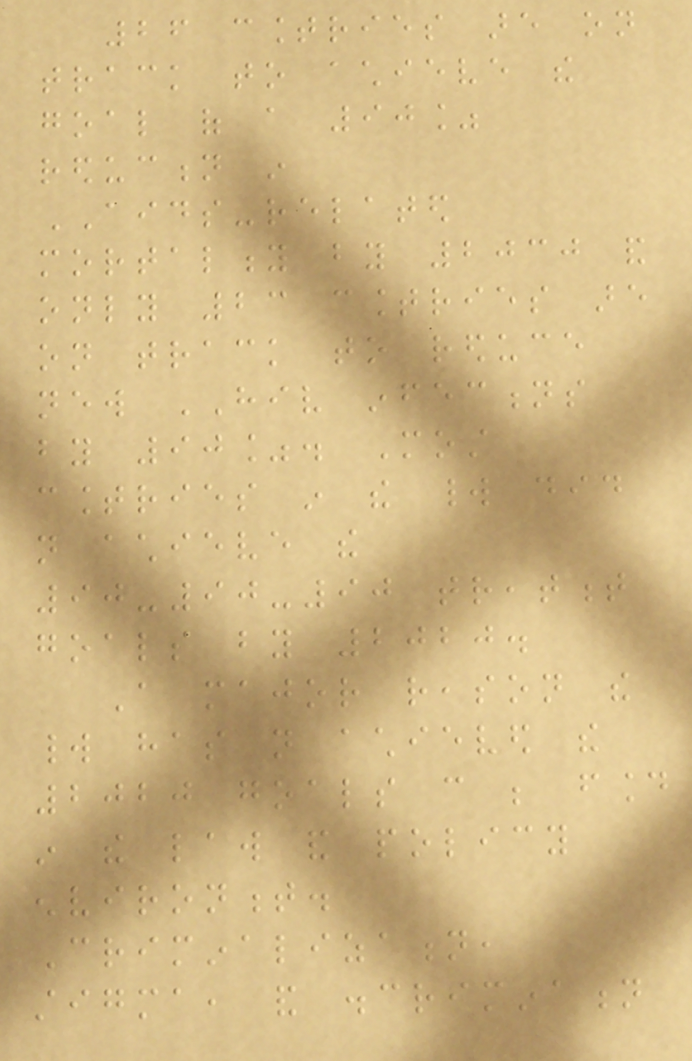26 countries are on
track to achieve the
goal of a 90%
reduction in
AIDS-related
mortality by 2030 and
only 23 countries are
on track to reduce
new HIV infections
by 90%. Most
countries in the world did
not achieve the
90-90-90 treatment
goals by 2020.
A major reason the
world has not achieved the
2020 goals can be found
in the law and policy
environment.
Criminalization,
stigma, and discrimination
